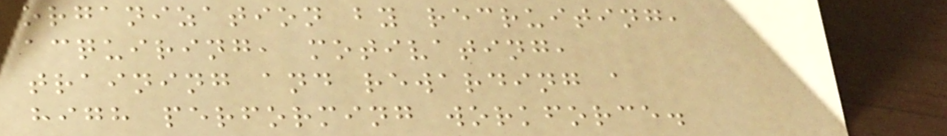organization by recruiting,
acquiring, motivating,
training and rewarding a
high performing workforce.
